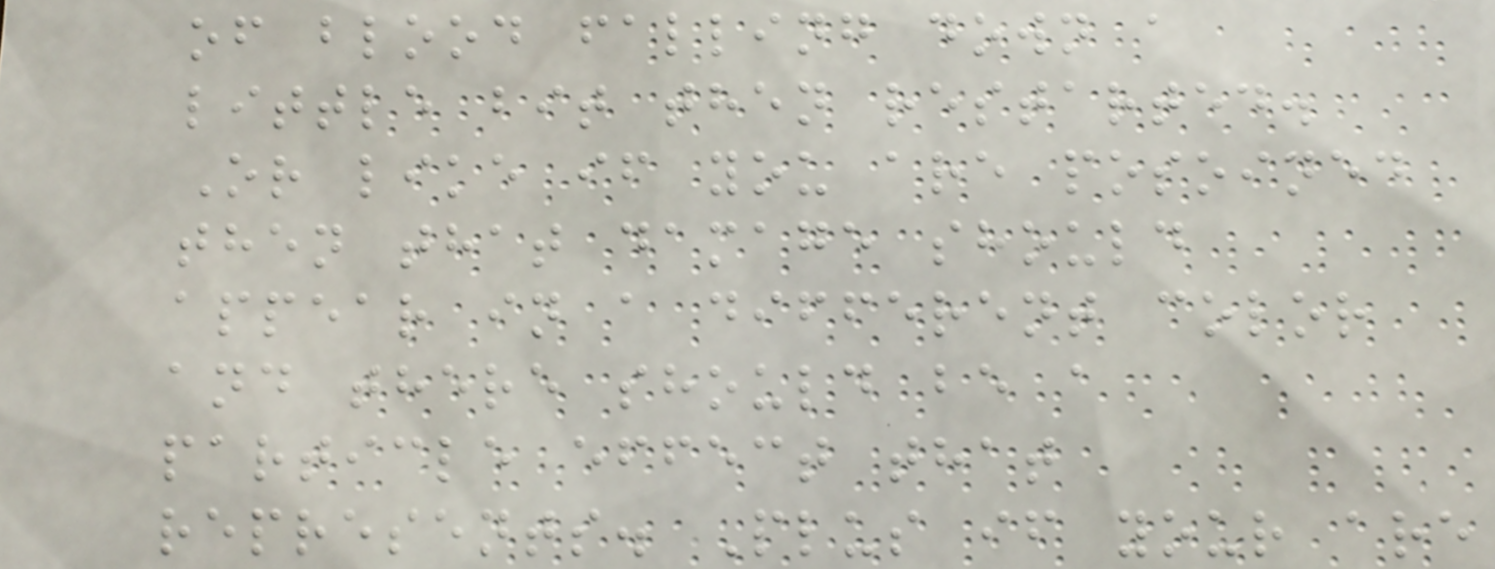of blood falling down a
little bit then restarted.
Or like if you are posoined
then that damage should
appear in a different color
and there should be a
particle effect that
represents. Plus if your are
